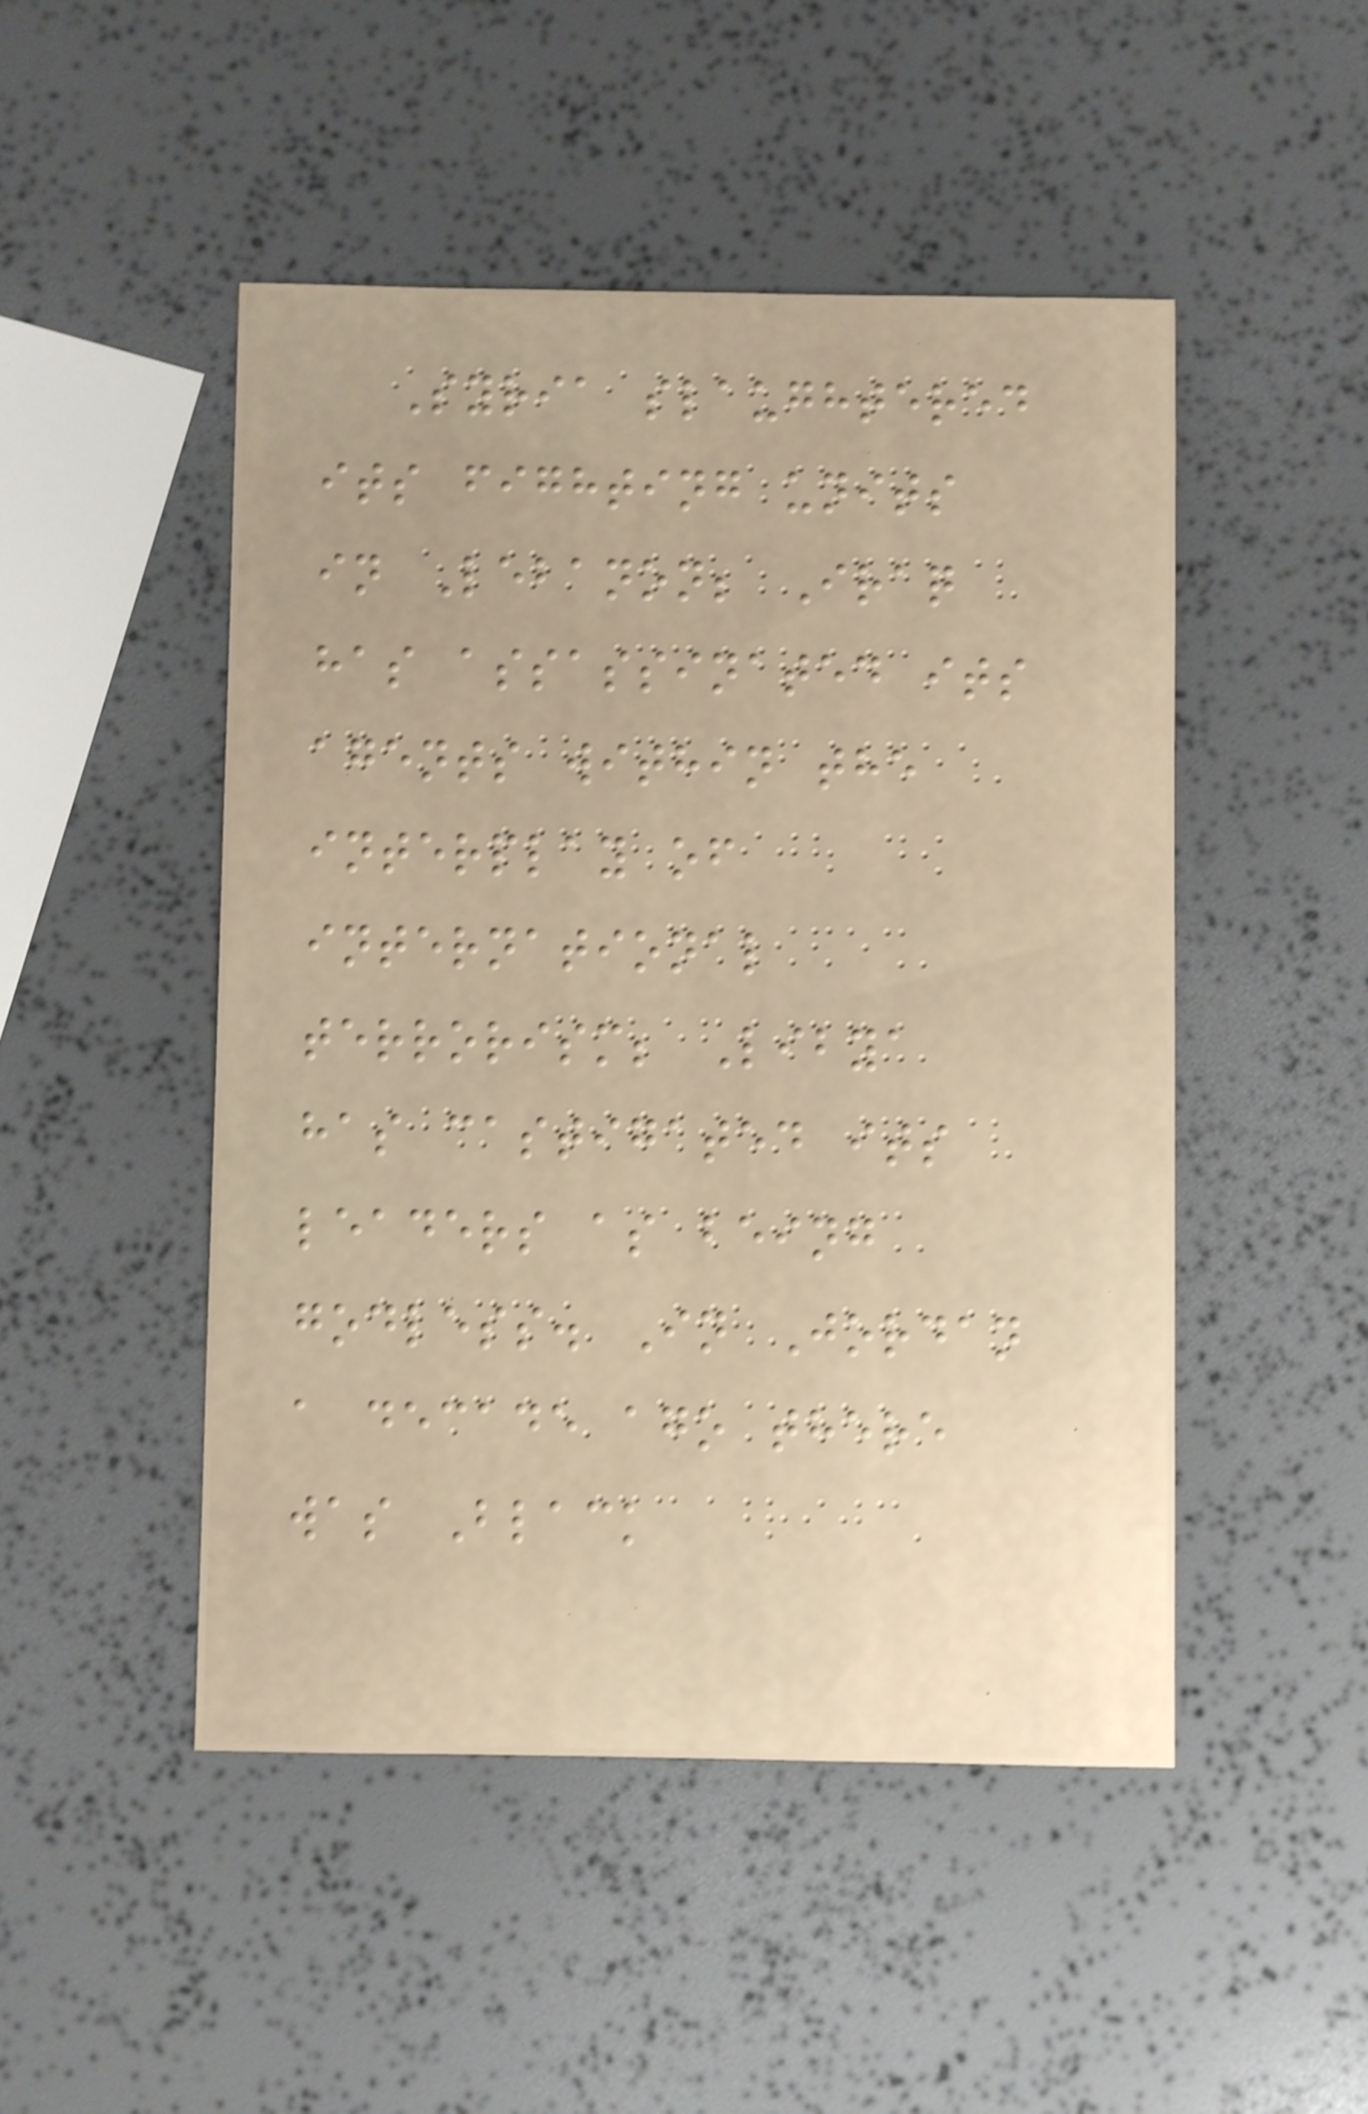Syria slaughtered
its fighting units
in Lebanon; Iraq
has assassinated its
agents within the
interplay of
international
terrorism; Libya
has castigated its
leaders as being
godless. In Jordan
a decade ago there
was Black
